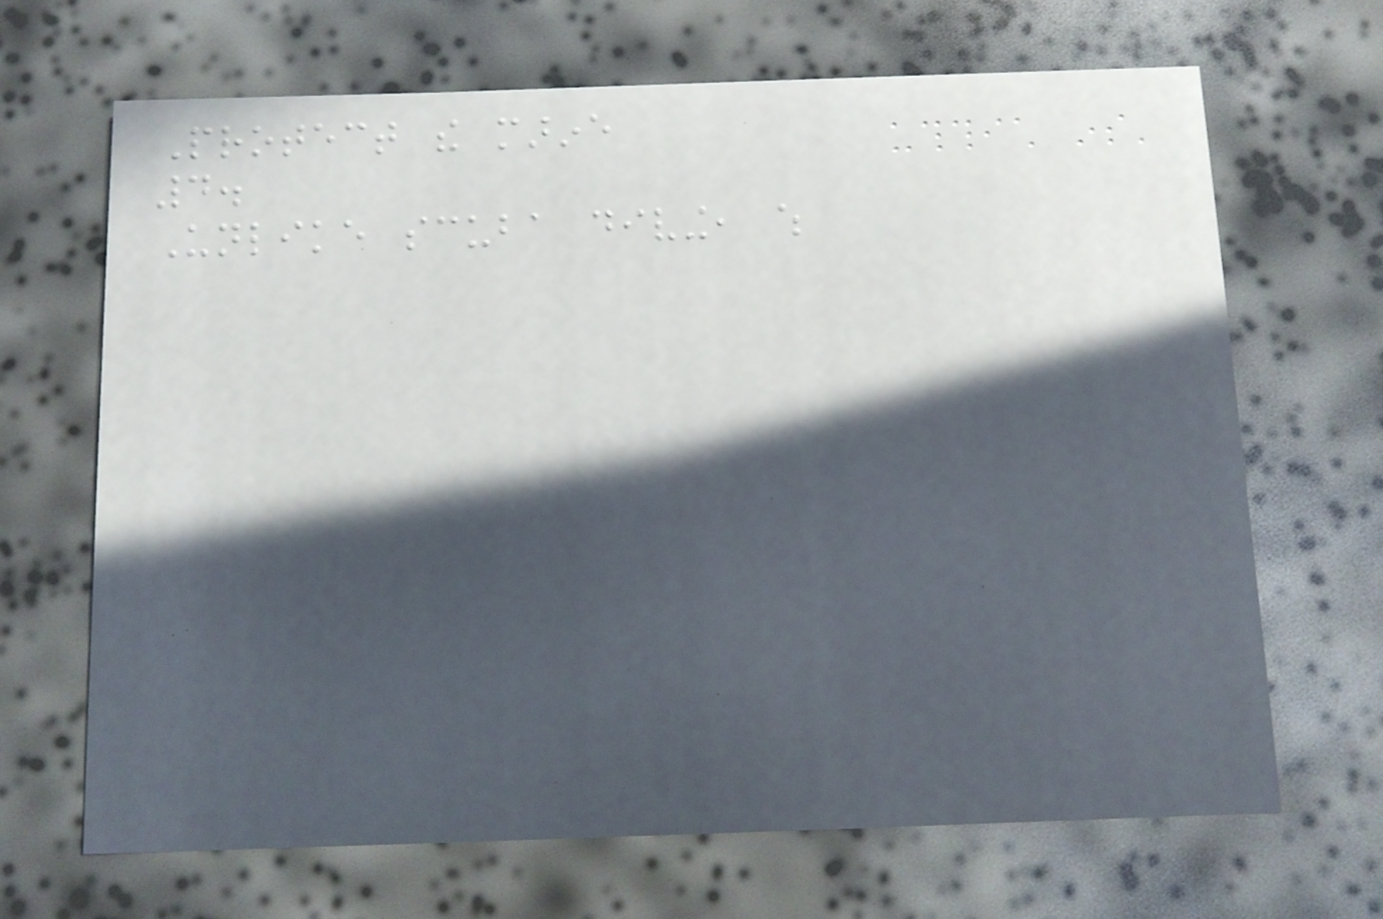Protect the marine
4.
Unlike scuba diving, which
